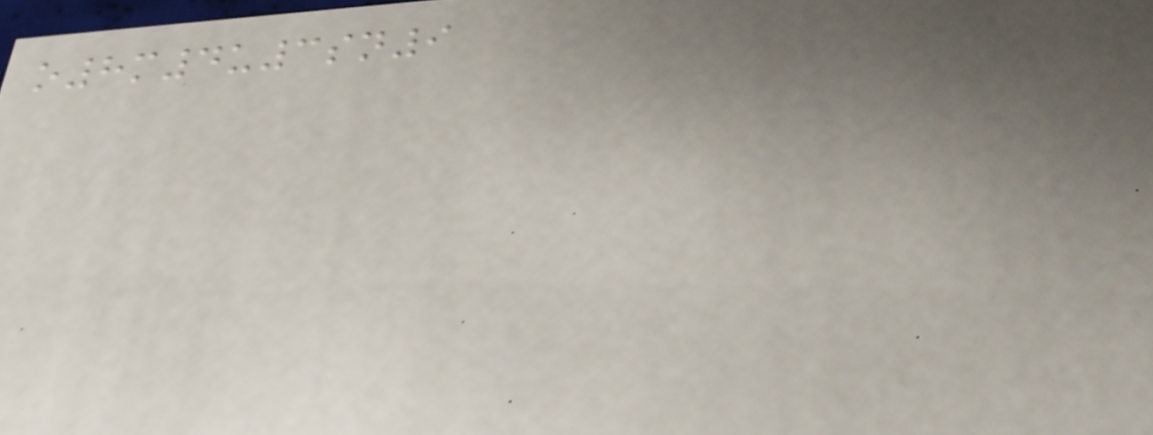o8m4u3sn9
